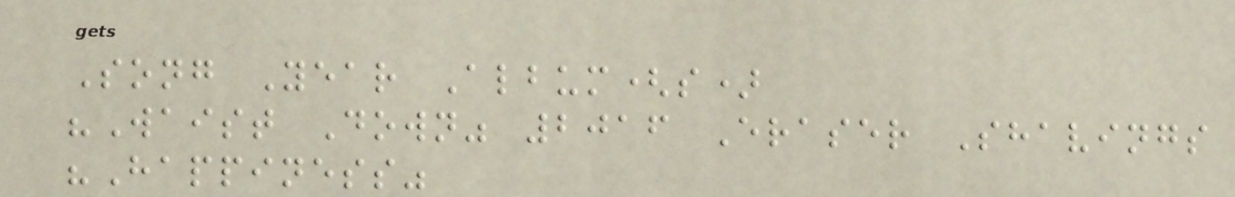Song Year Album(s)
"Waist Down" 2016 Eraser Shavings
"Happiness"
